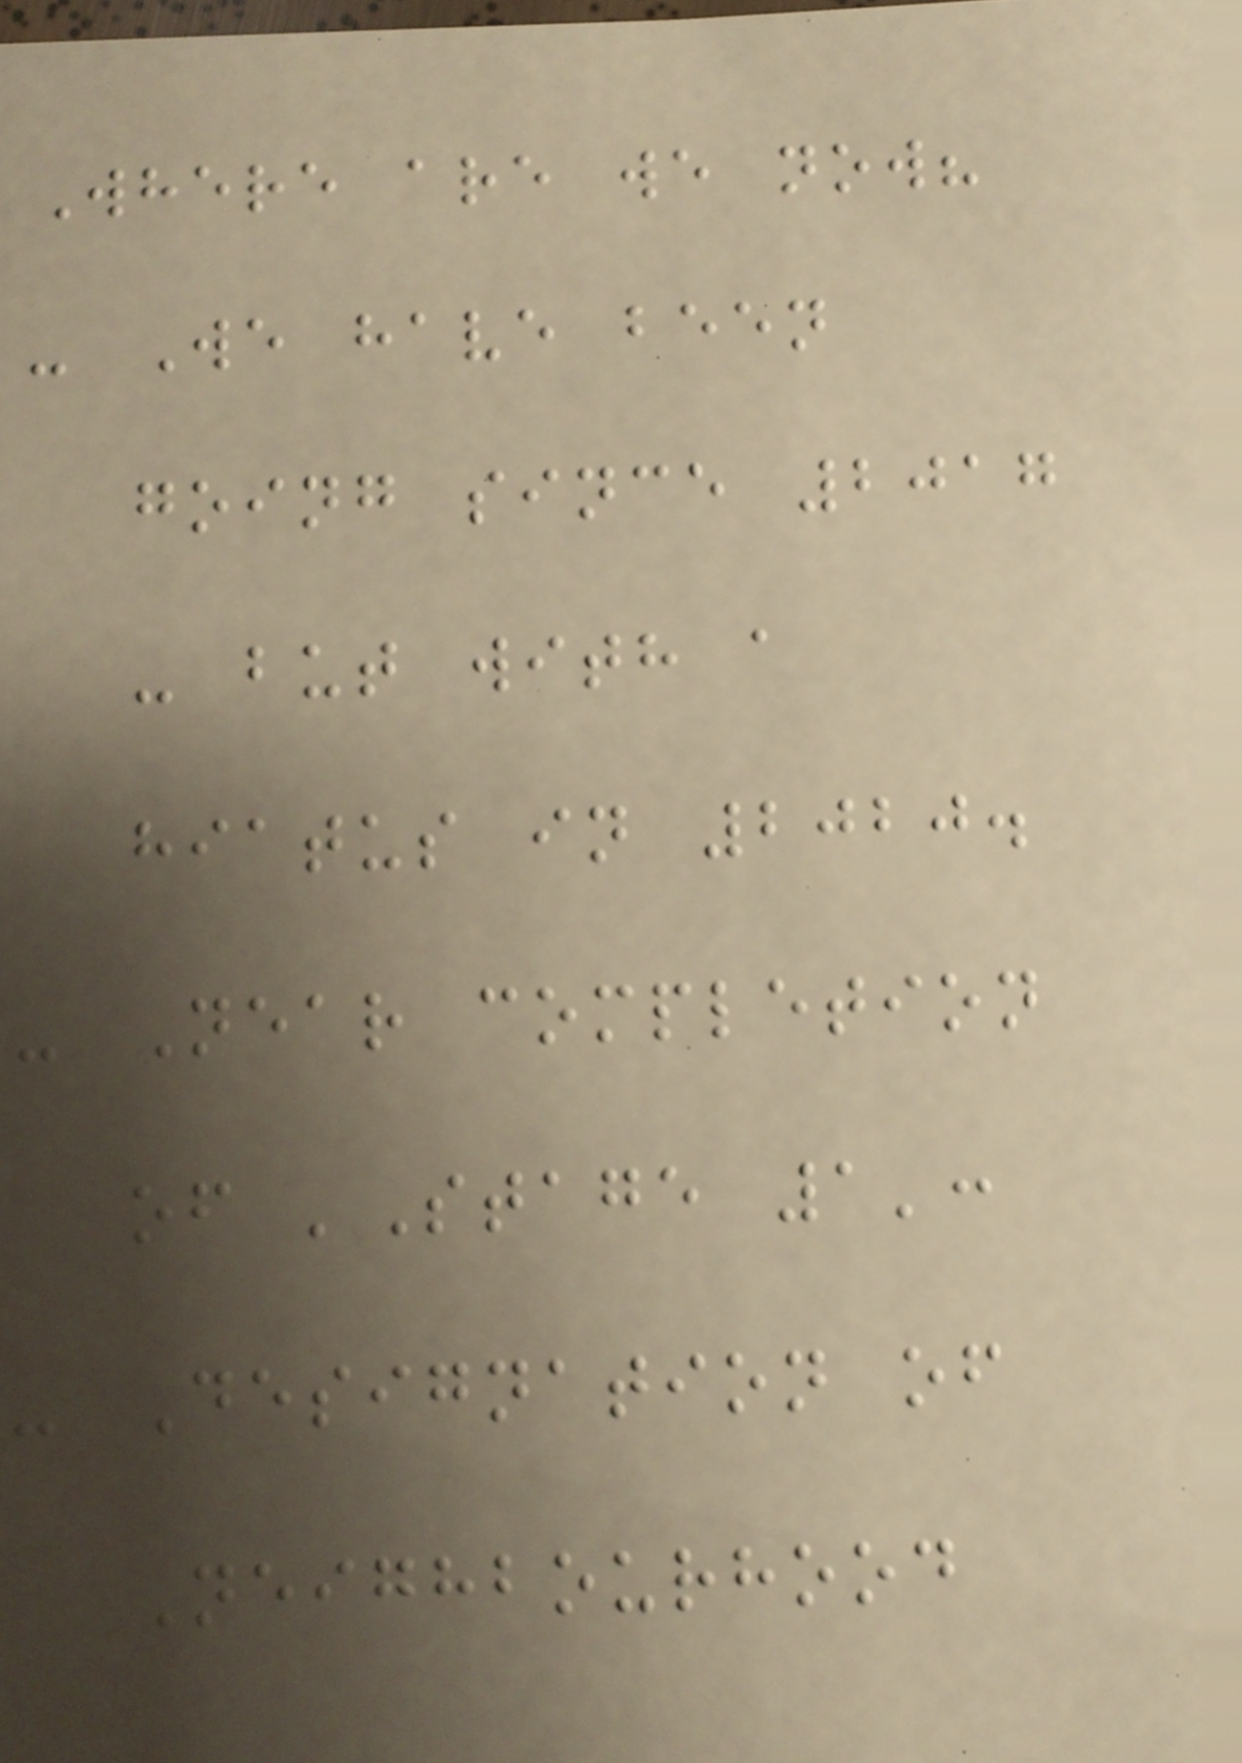Where are we now?
- We have been
going since 2017
- but with a
hiatus in 2020.
- Near completion
of 'Stage 1':
- Designation of
Neighbourhood
